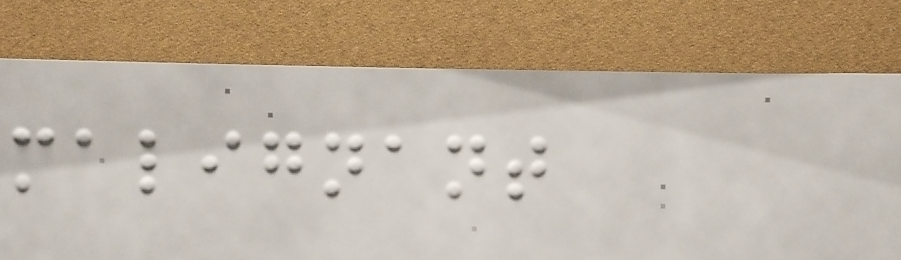malignant
